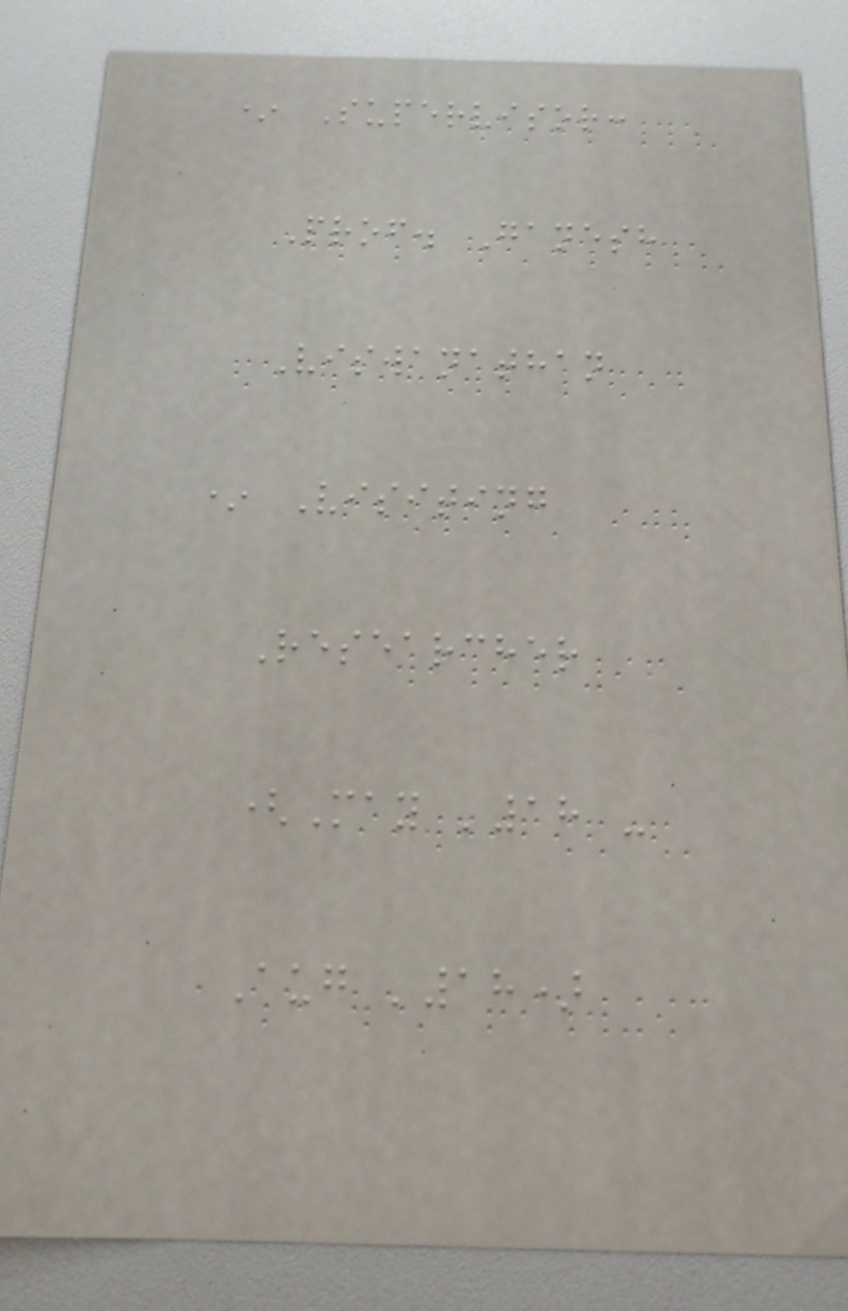* Supervisor:
Prof. Ganesh
Viswanathan
* Visiting
Researcher
(May '18 -
Aug '18)
